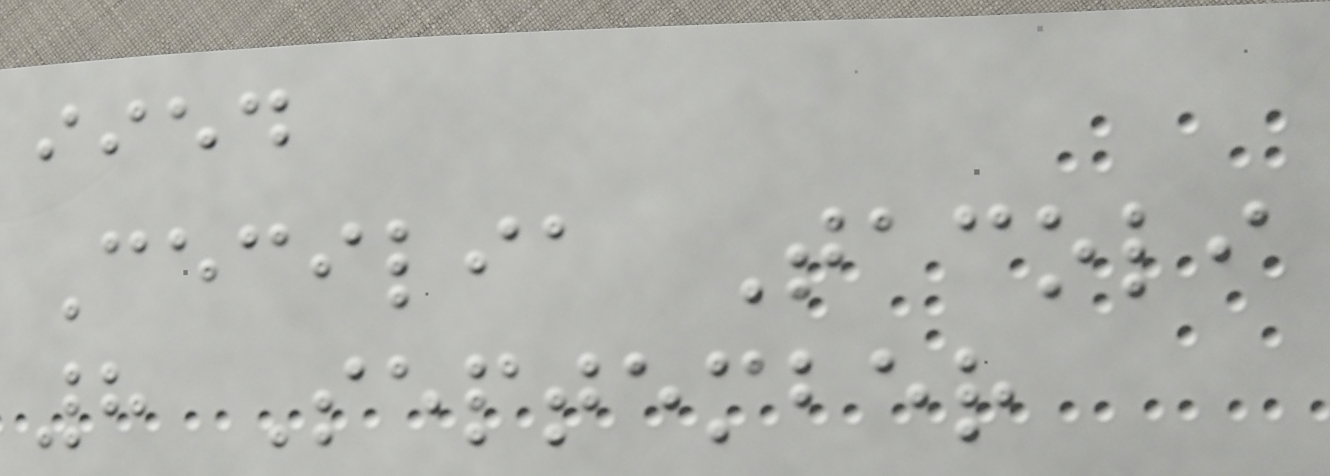iied
Cecilia Tacoli
8 September
